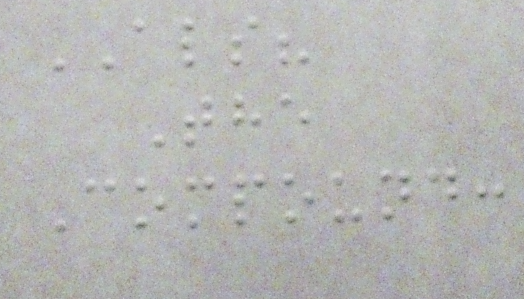ALS?
The
Compound:
